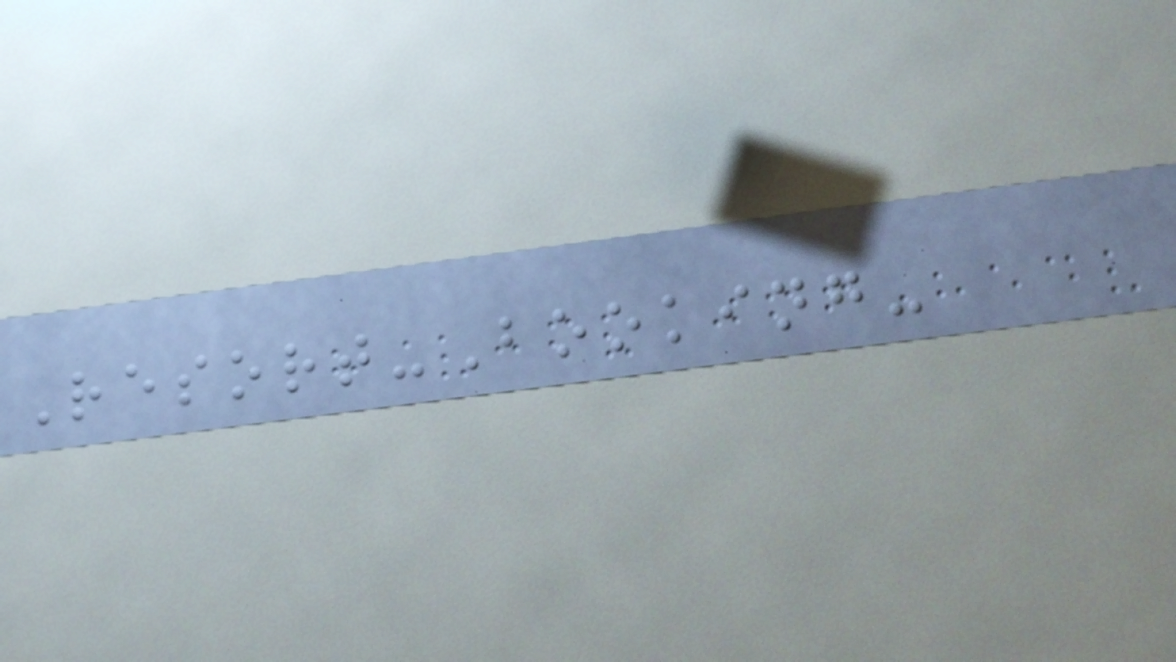Resort-Booking-
